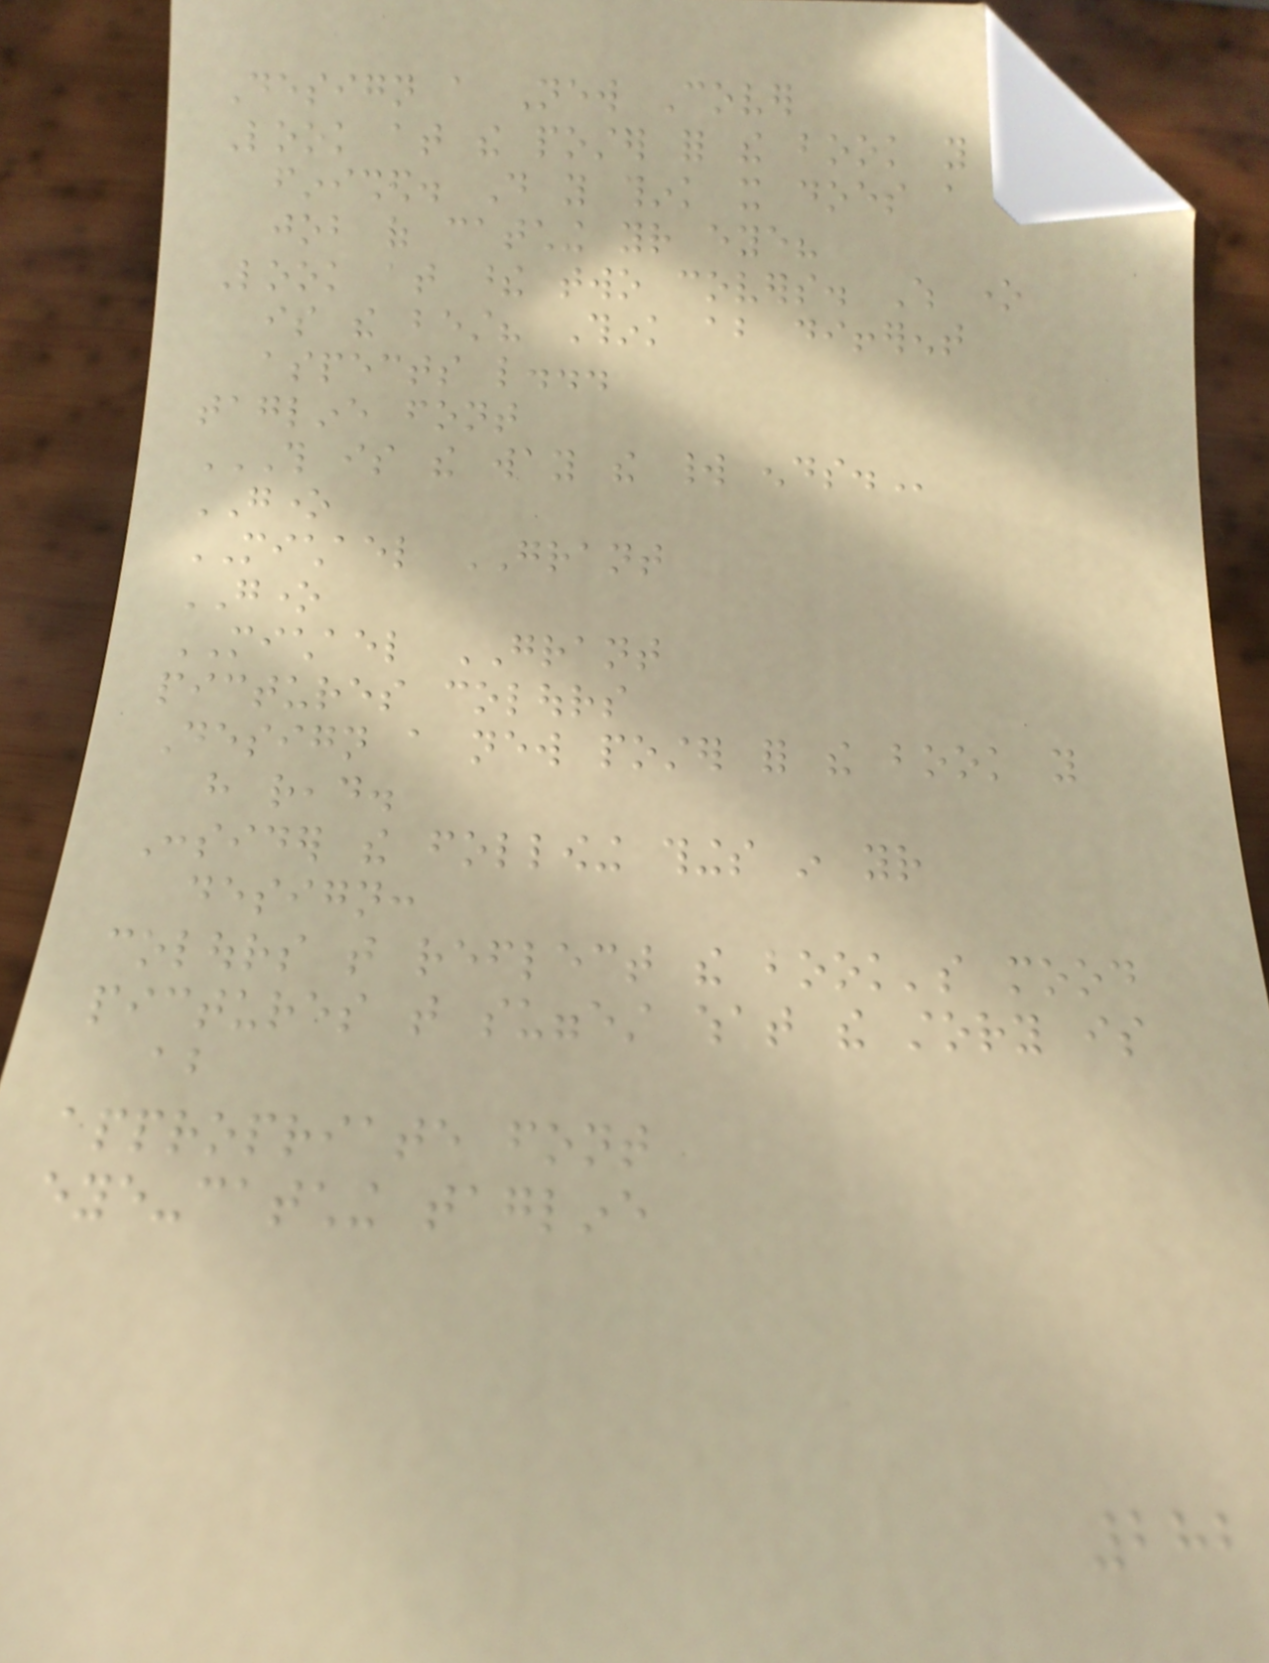Design a New Cover
Look at the poster for the book you have just
finished. Do you think it does a good
job of catching your eye?
Look at these two covers. Which one
is the best? Think about different
aspects like...
tagline font
THIS IS THE WAY THE WORLD ENDS.
GONE
MICHAEL GRANT
GONE
MICHAEL GRANT
pictures colours
Design a new poster for the book you
have read.
Consider the following things in your
design:
colours that reflect the book's mood
pictures that suggest what the story is
about
appropriate font
eye-catching tagline
282
